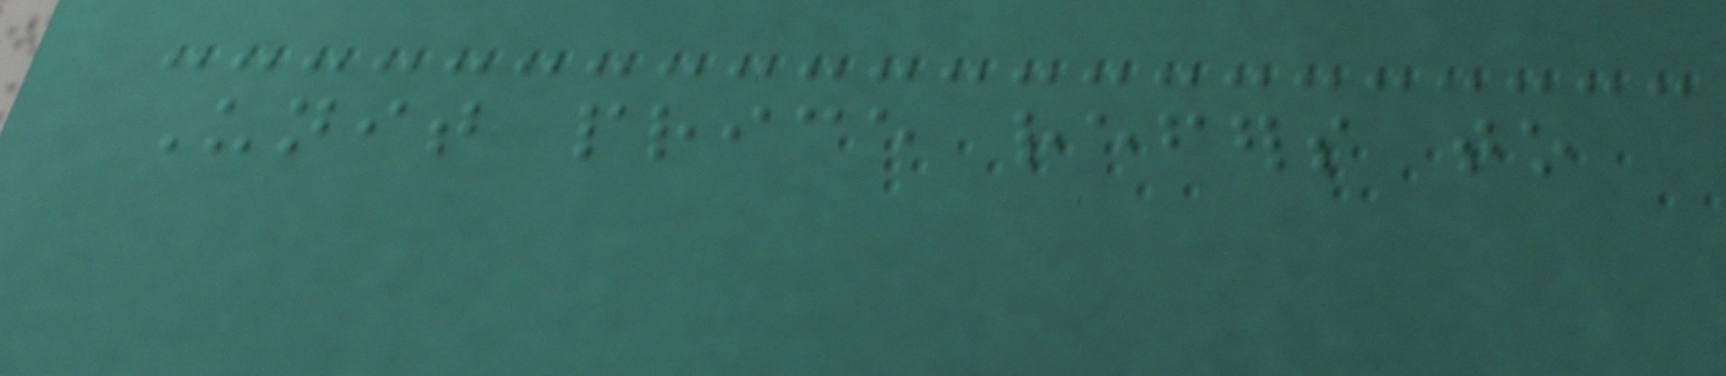Unit price refers to
